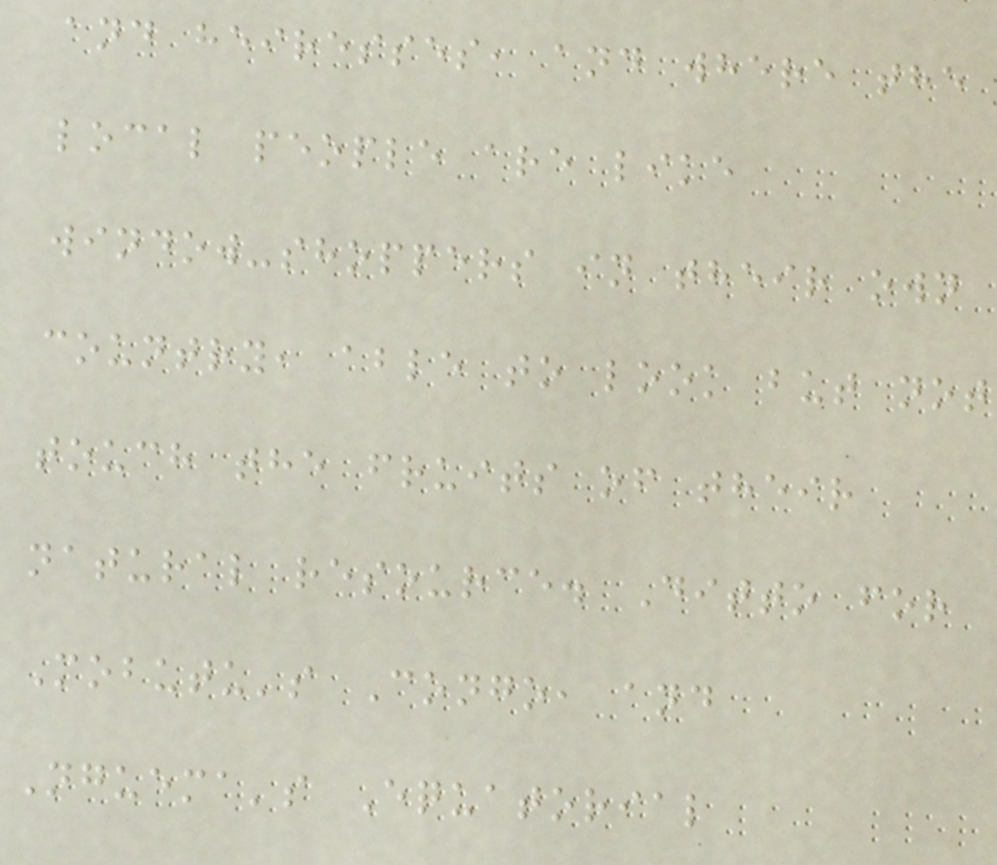and heiresses, and where the
local people are like
window-shoppers in their own
country, able to look but not
touch the fruits of their
natural resource. Ditto for
Mobutu's Congo, and
Nguema's Equatorial
